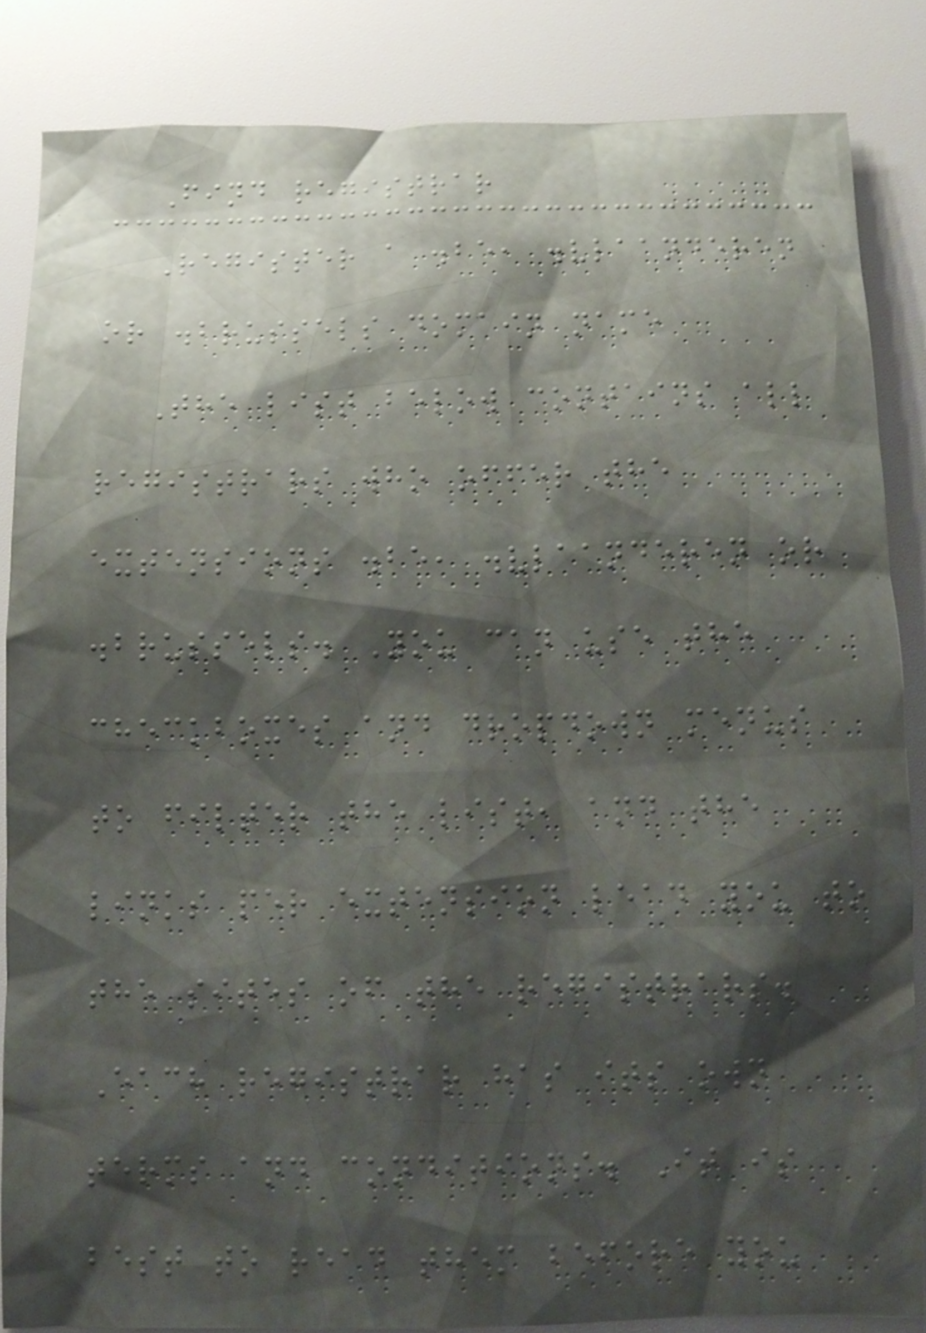Find registrar
Register a .be, .vlaanderen
or .brussels domain name
The list below contains all
registrars who offer the
extensions .be, .vlaanderen or
.brussels. You can use the
checkboxes and dropdown menus
to filter the list, and the
links per extension lead you to
the sites of the registrars.
Each registrar has its own
terms and conditions. It is
best to read them before you
